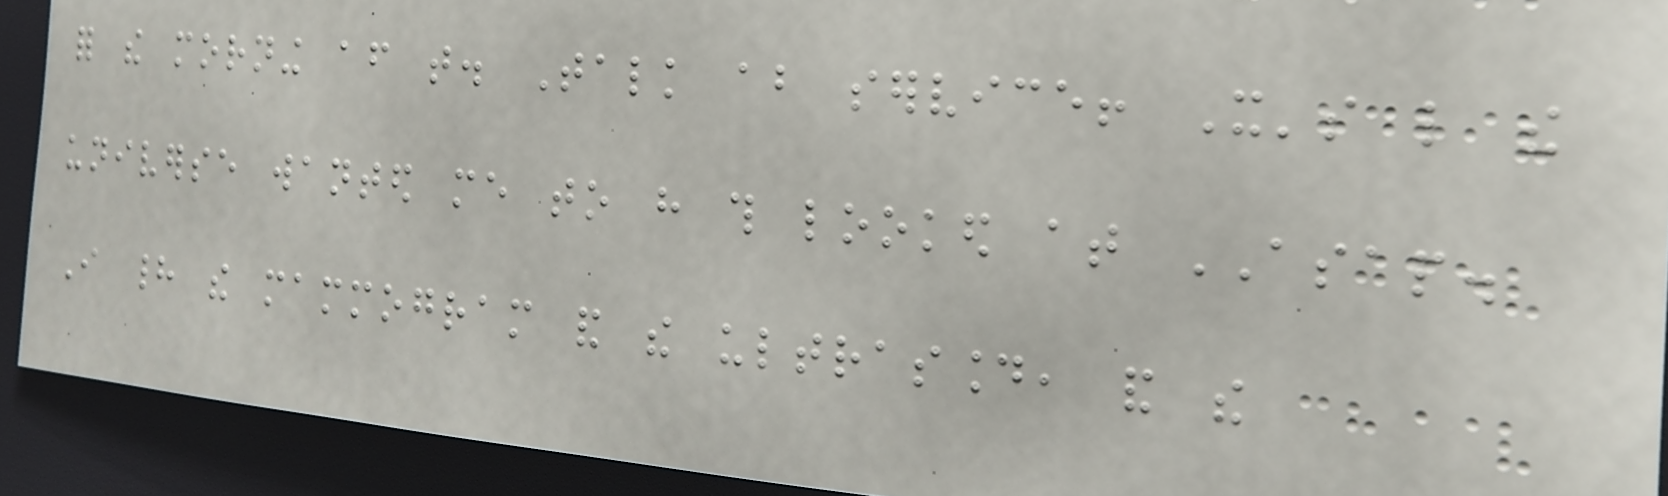for the morning after that. Talk about service! It's like the
universe wanted me to have this looked at ASAP.
I had the mammogram and the ultrasound, and the
